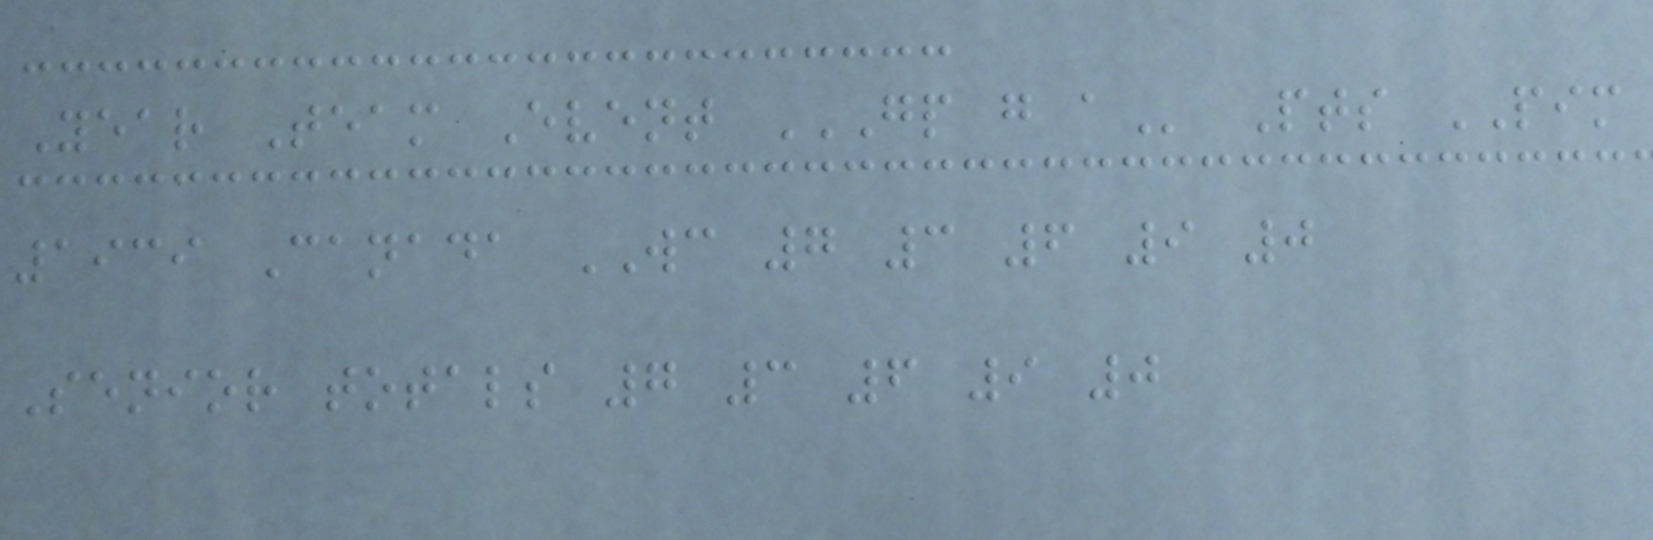Year Team Event GP G A Pts PIM
1939 Canada WC 7 3 6 9 0
Senior totals 7 3 6 9 0
